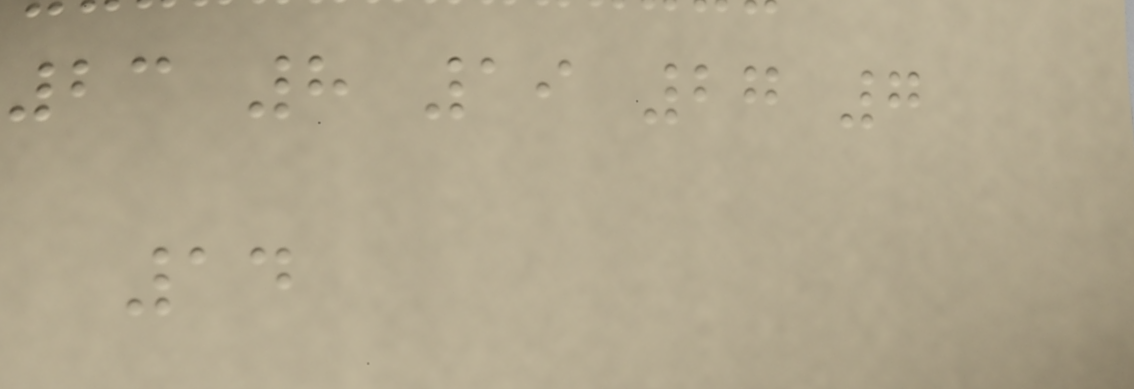23 8 19 27 7
14
